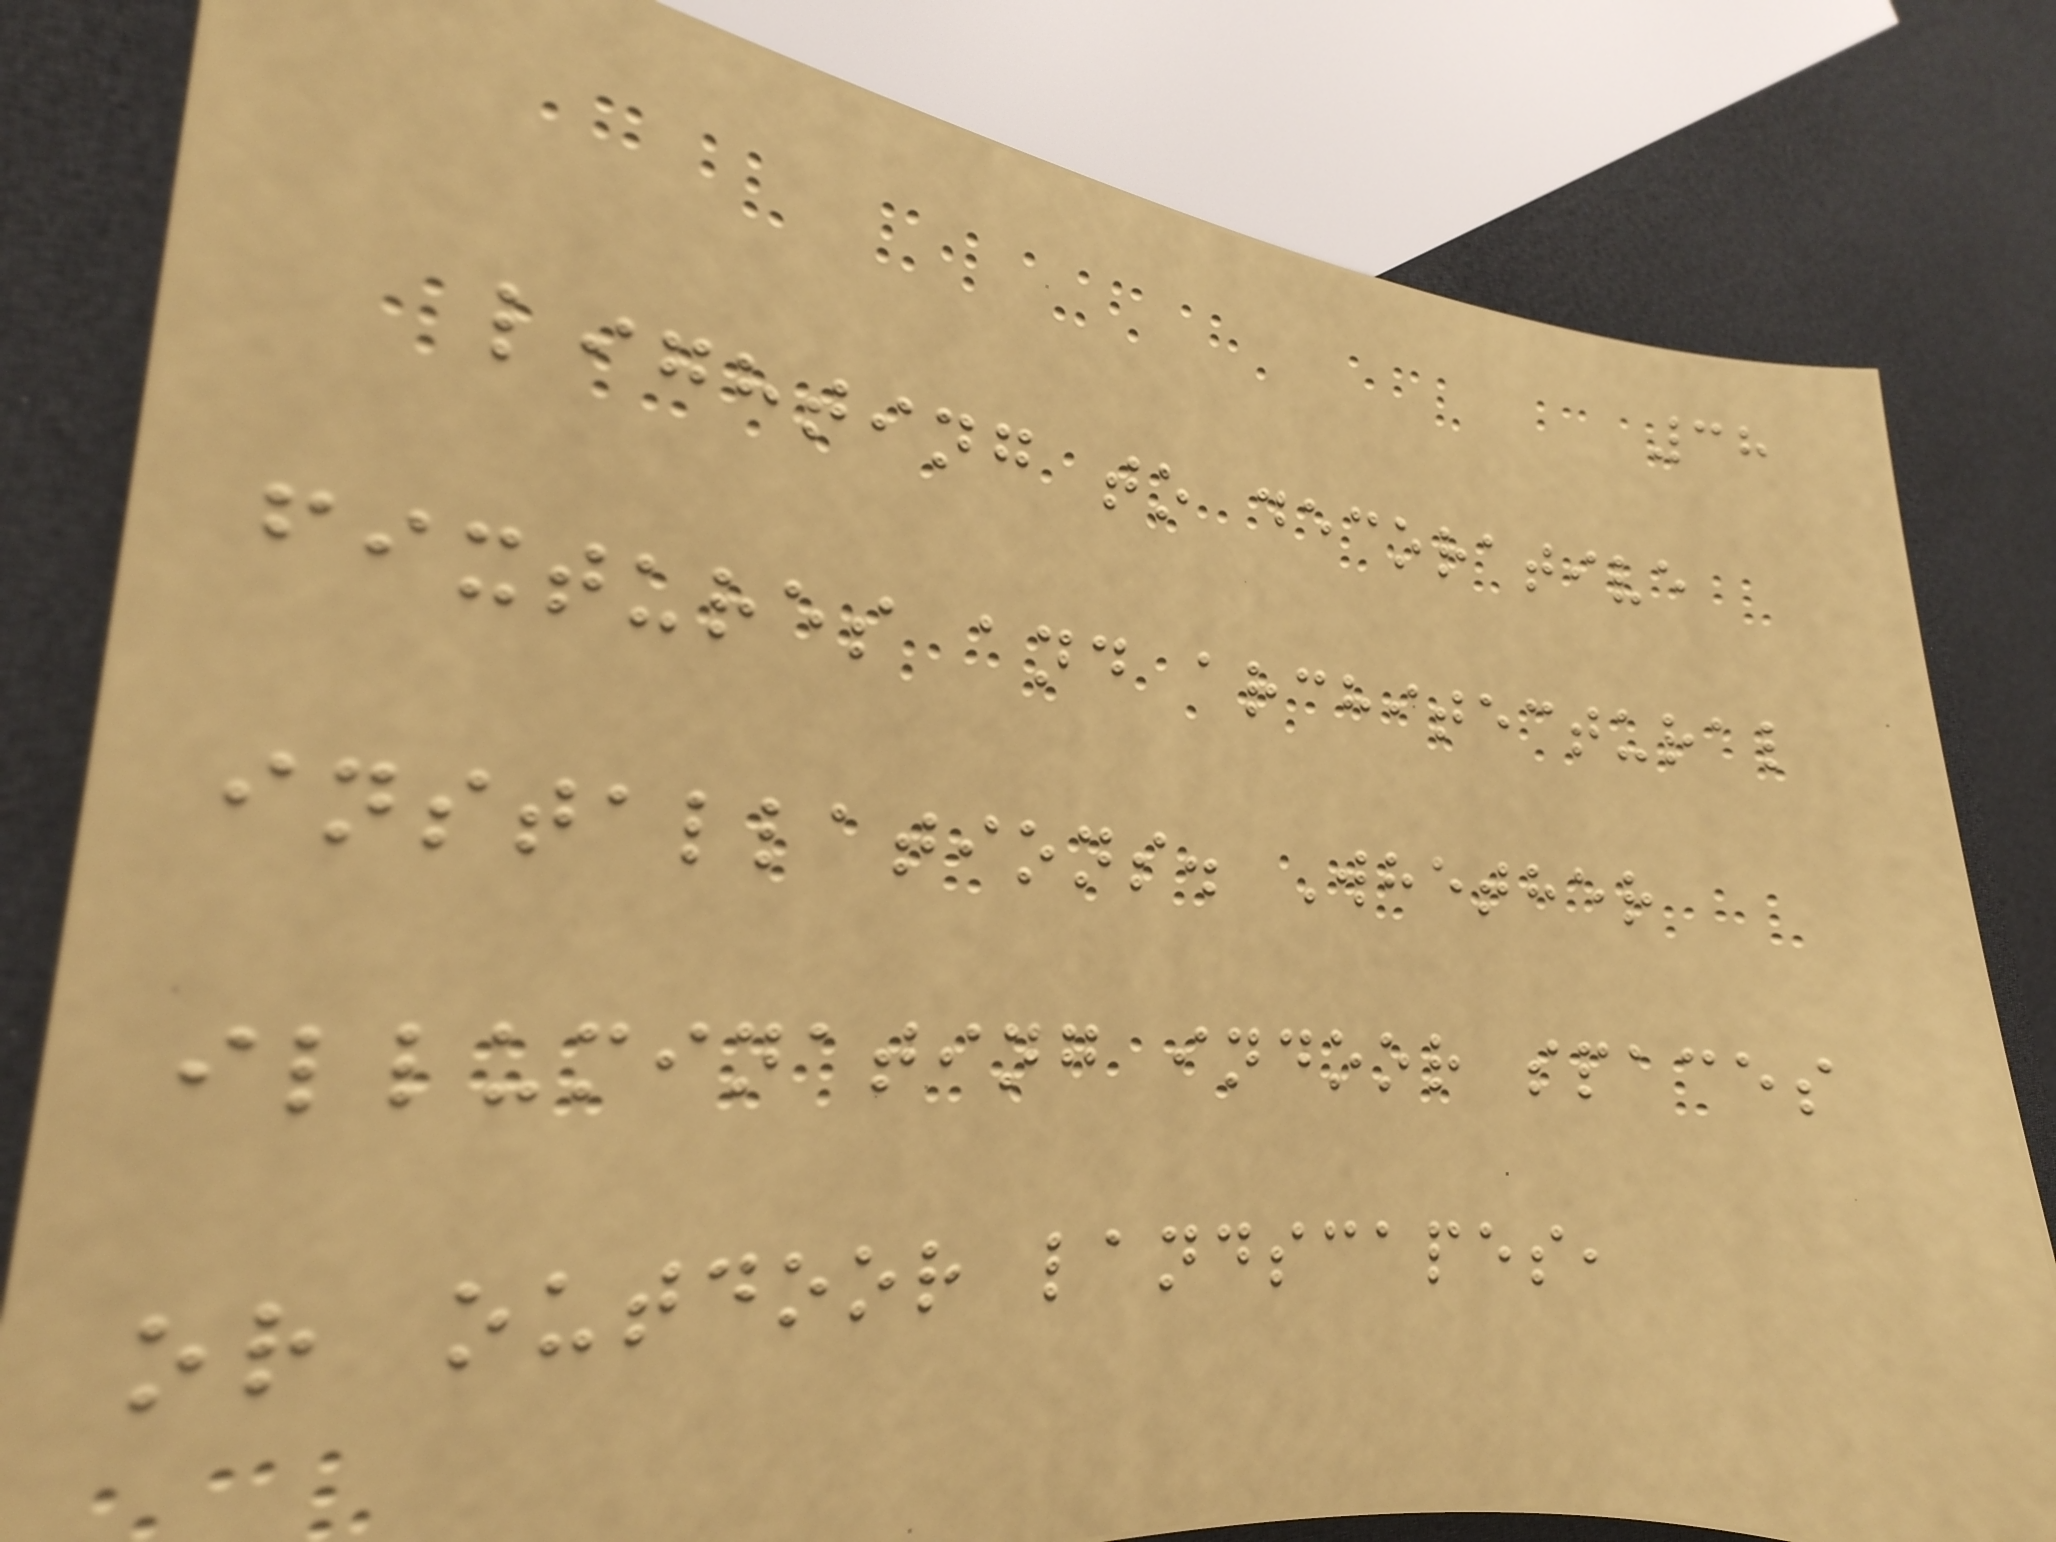38
lighting to decorative
fixtures and architectural
installations. Whether
illuminating indoor spaces
or outdoor landscapes,
